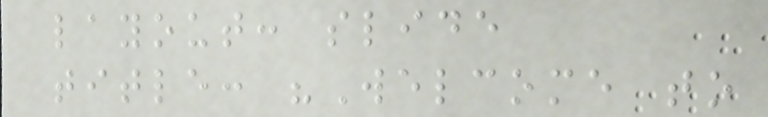layout: slide
title: "Welcome to
